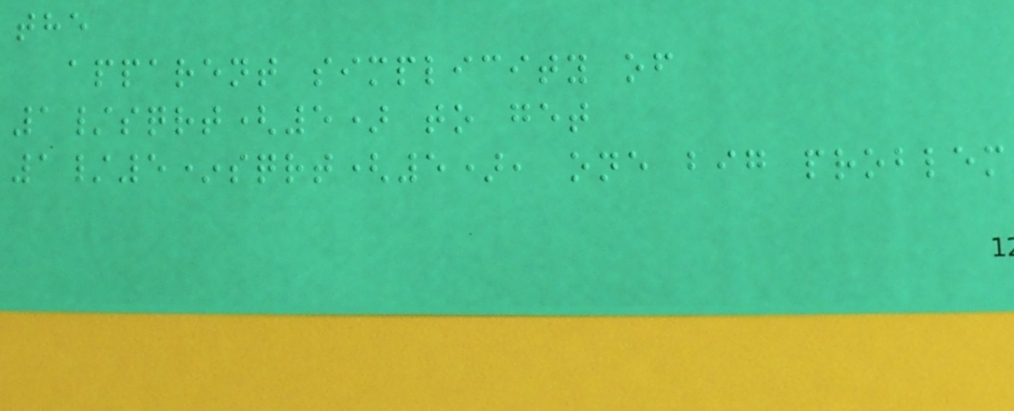the
apparent simplicity of
1/sqrt(5) to get
1/5*sqrt(5), one big problem
